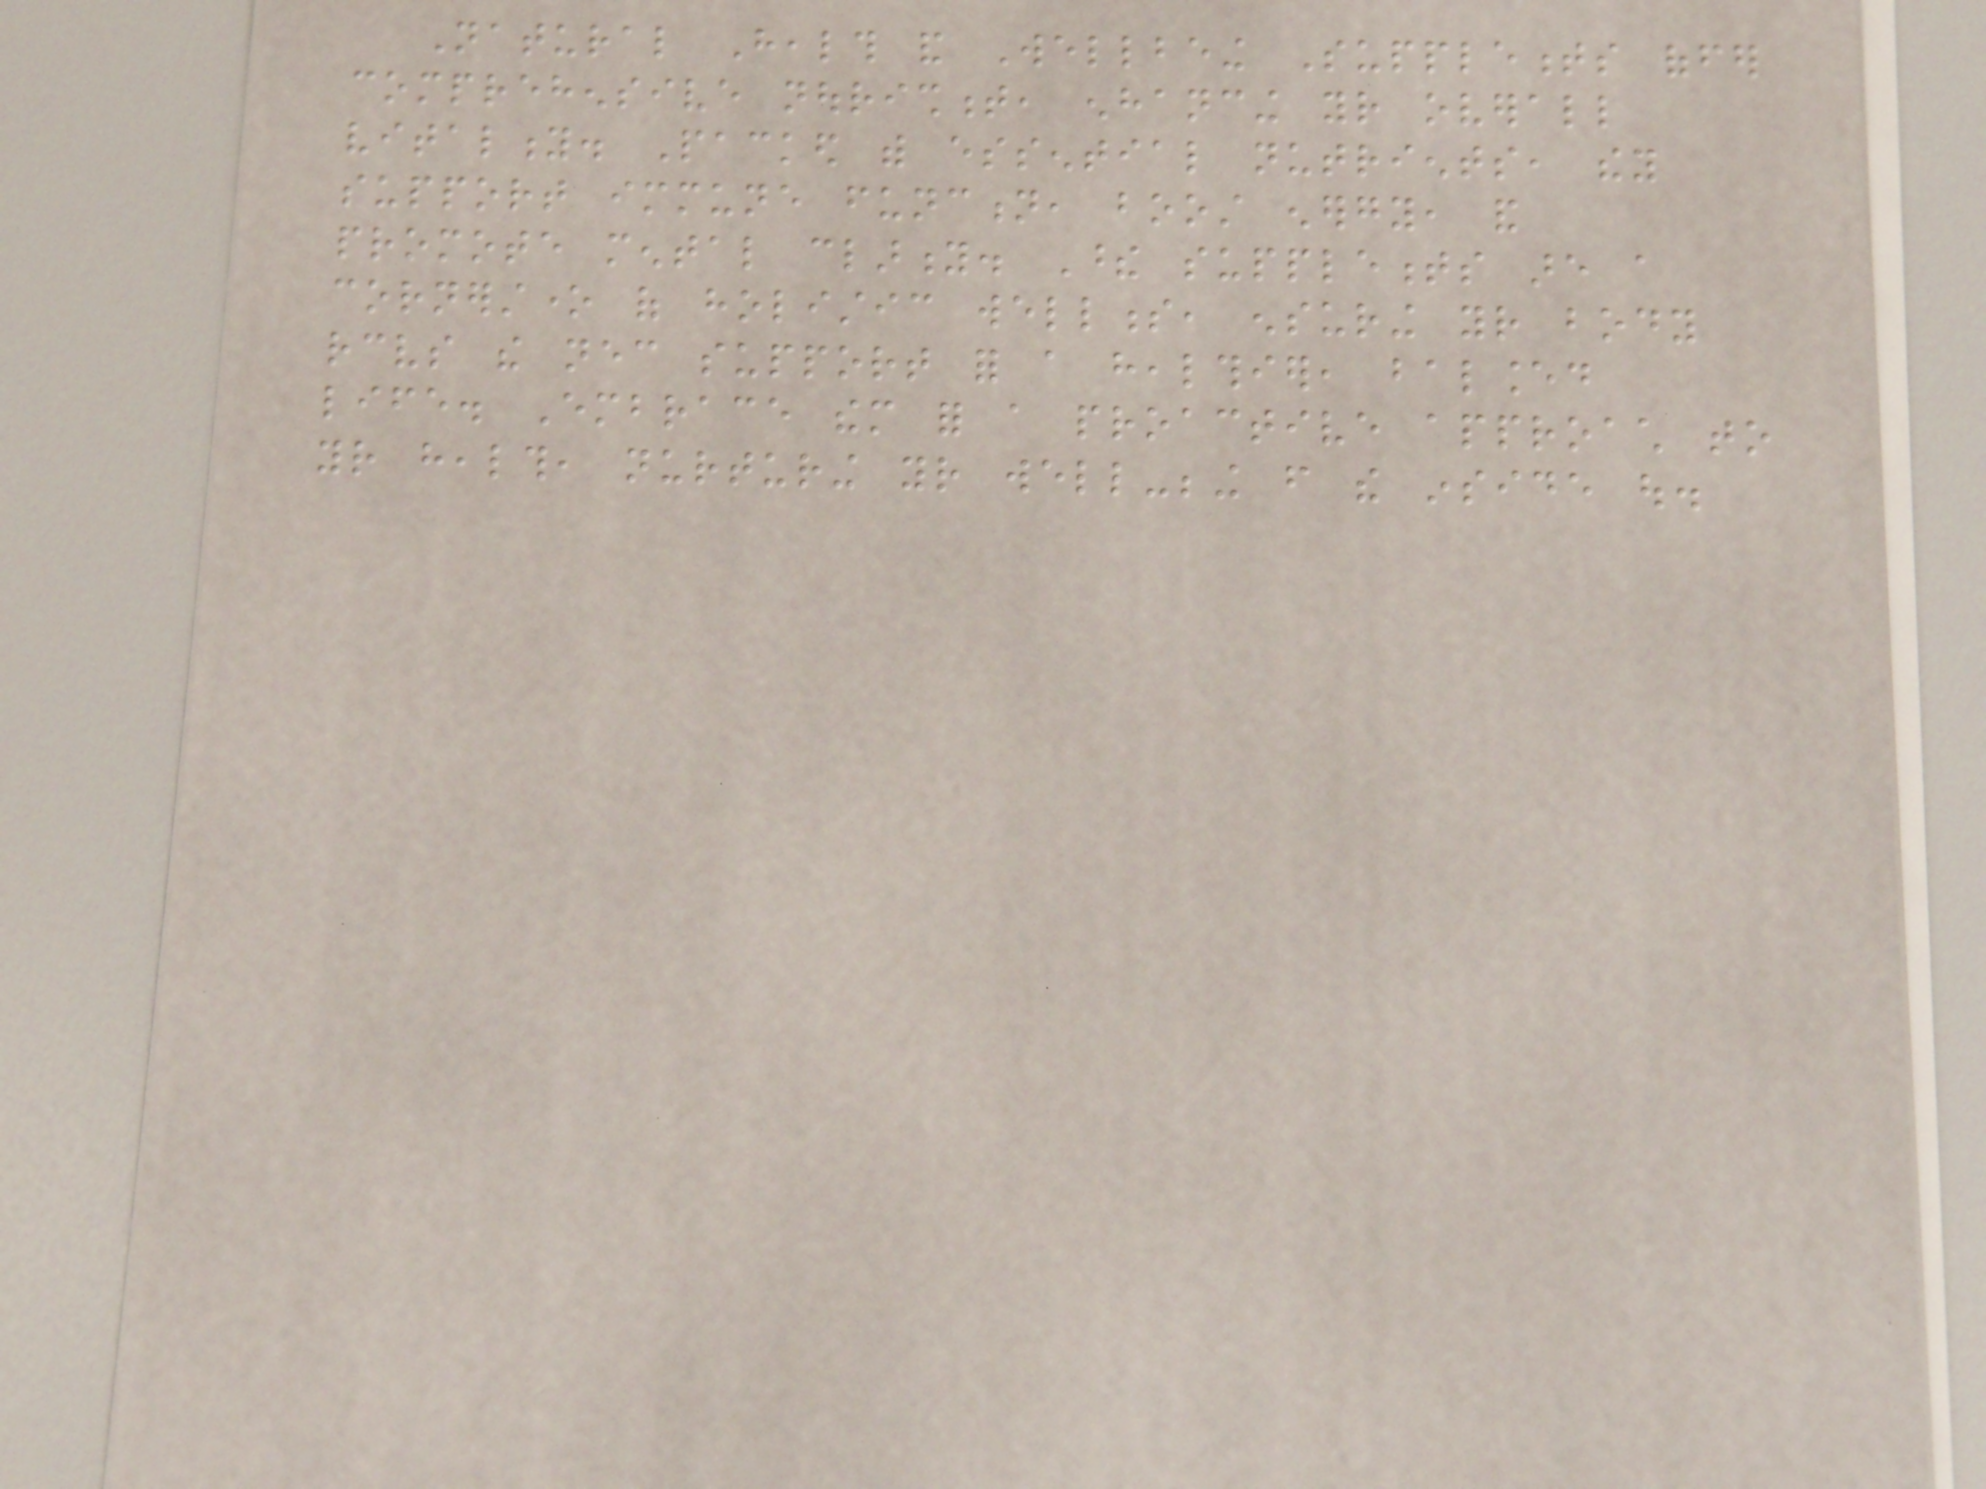Natural Health and Wellbeing Supplements offer
comprehensive nourishment, enhancing your overall
vitality. Packed with essential nutrients, they
support immune function, boost energy, and
promote mental clarity. These supplements are a
cornerstone of holistic wellness, ensuring your body
receives the necessary support for a healthier, balanced
life. Embrace them for a proactive approach to
your health, nurturing your well-being from the inside out.
